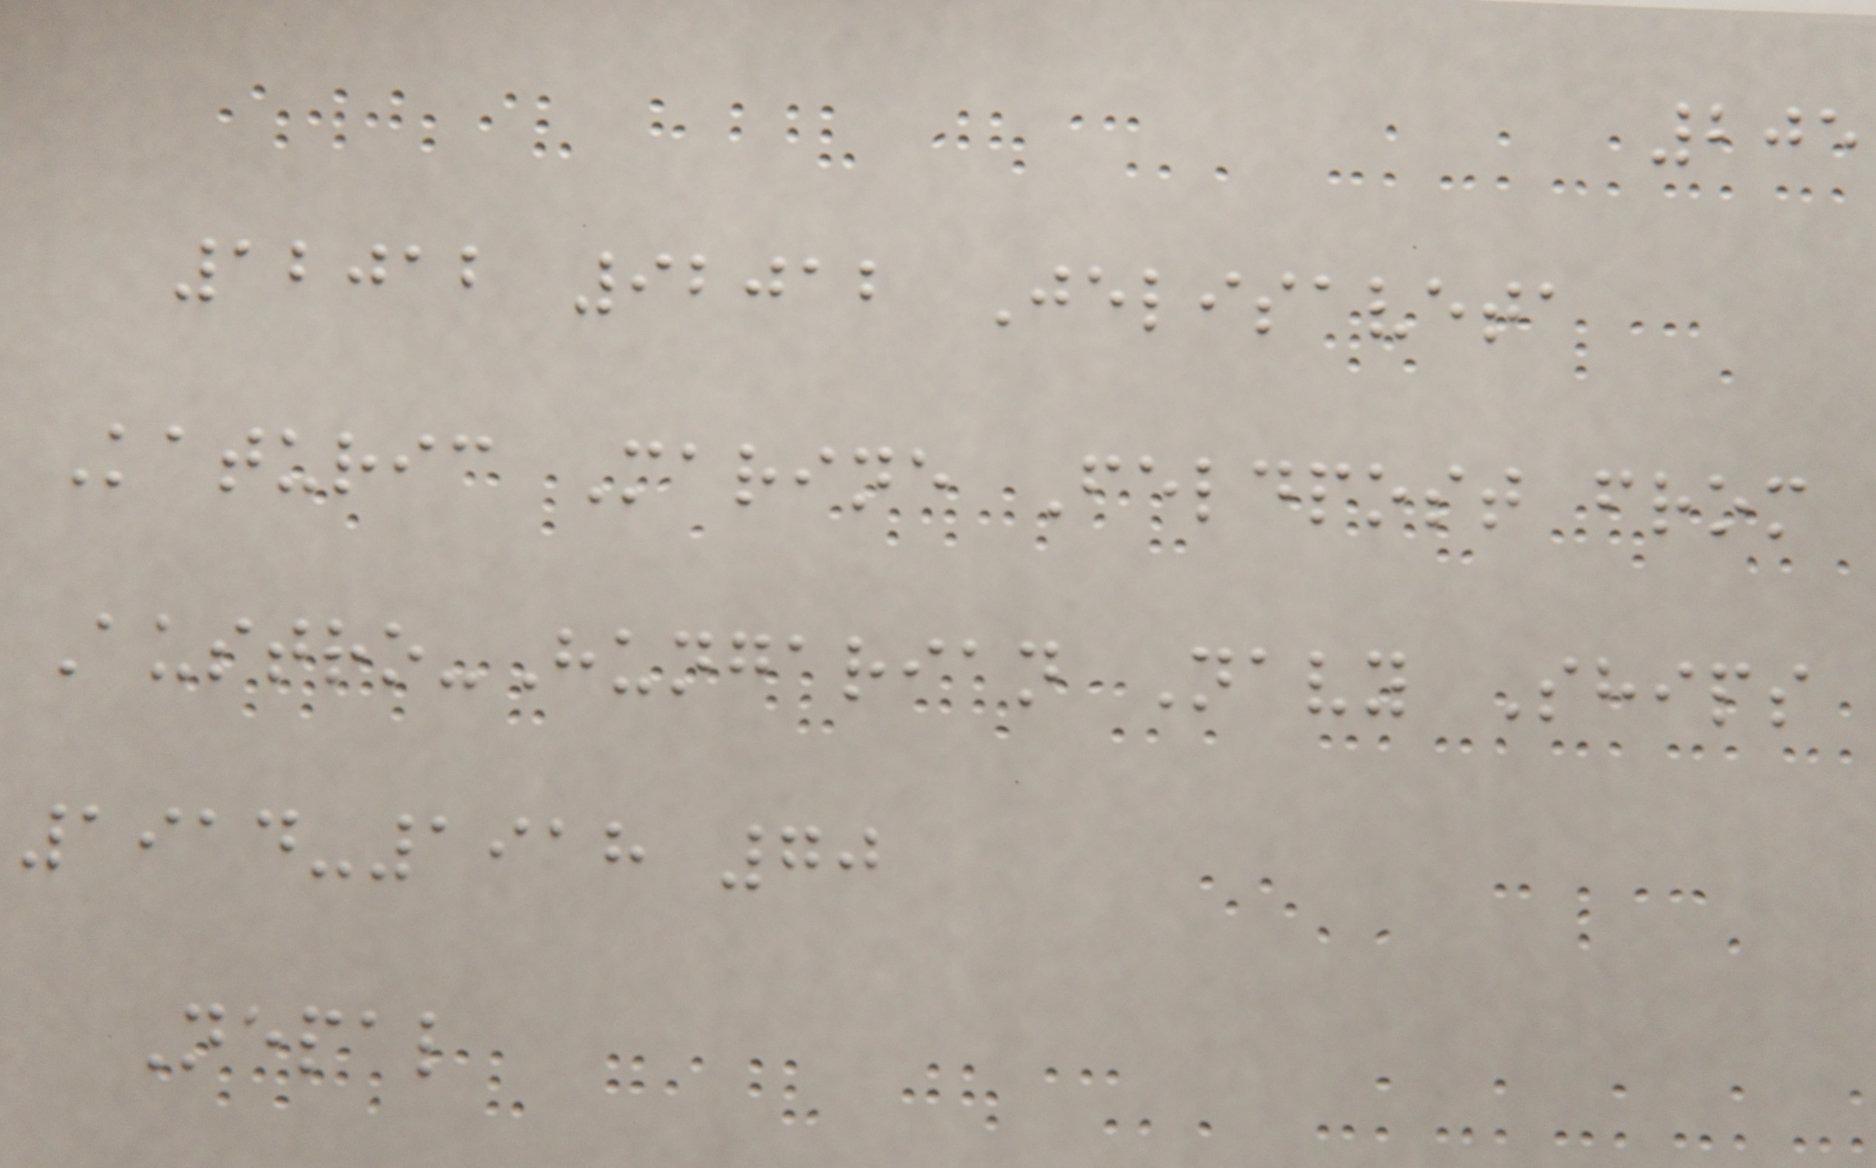205
12012 92012 Jelisaveta
Katuric Marine Feldpost from
Austro-Hungarian Navy Ships
1914-1918 70
Nepal
